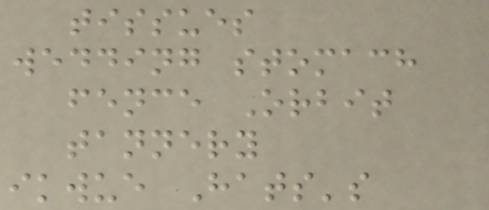tissues
wedding stomach
fence Orbit
tannery
ikwue Hats's
